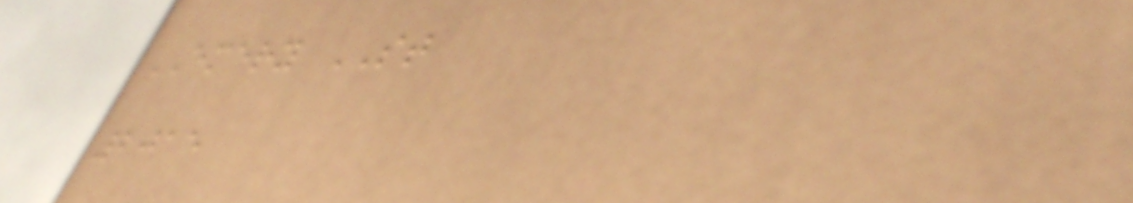EMERY ST
2015
